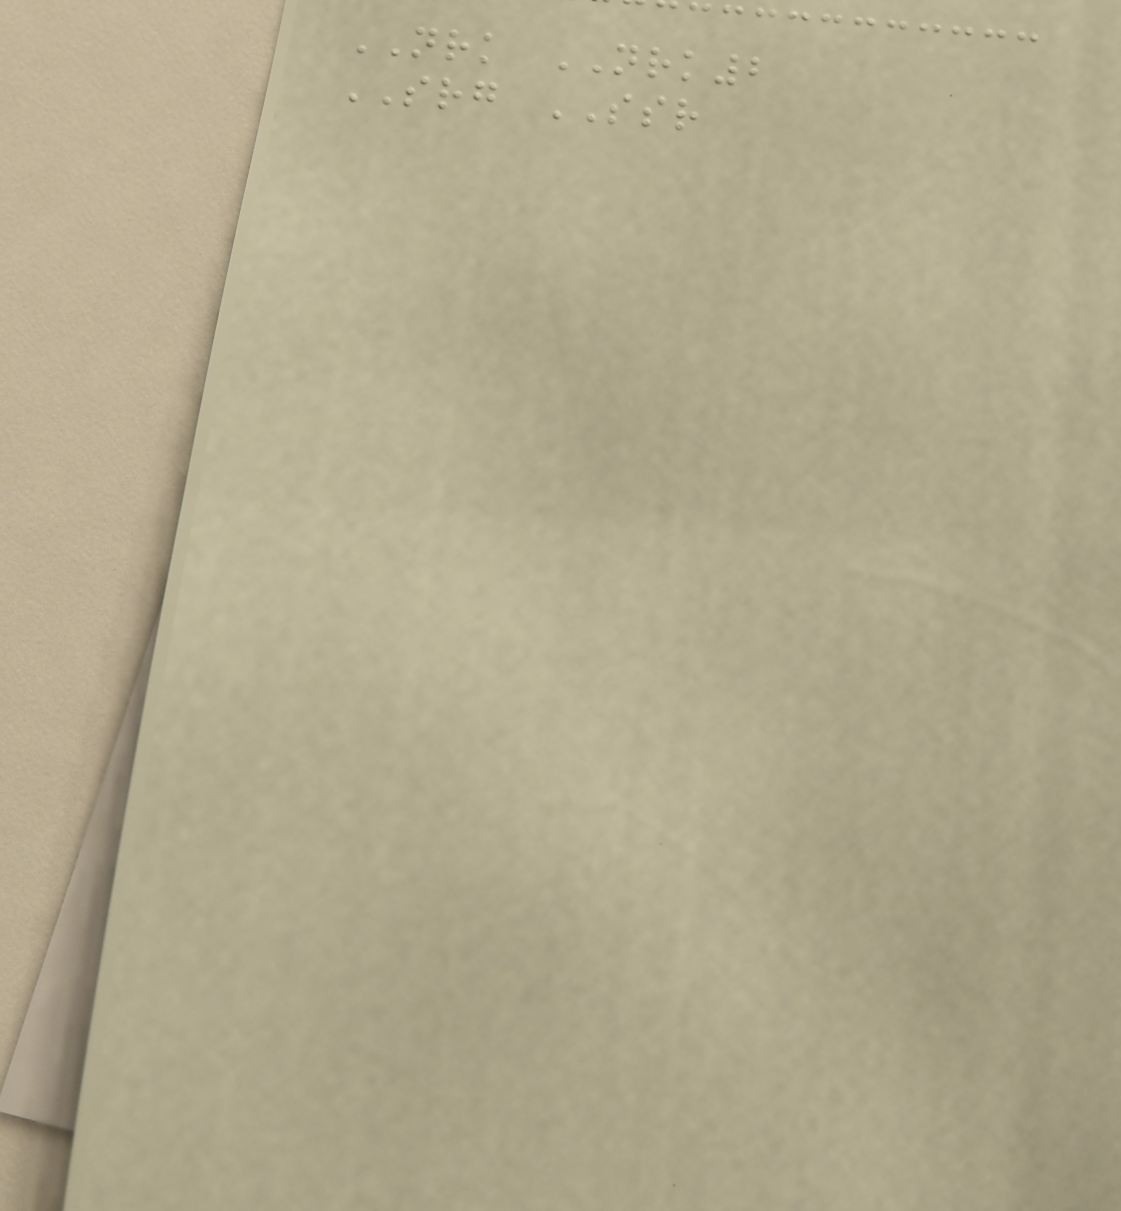NRK NRK2
SRG SSR
